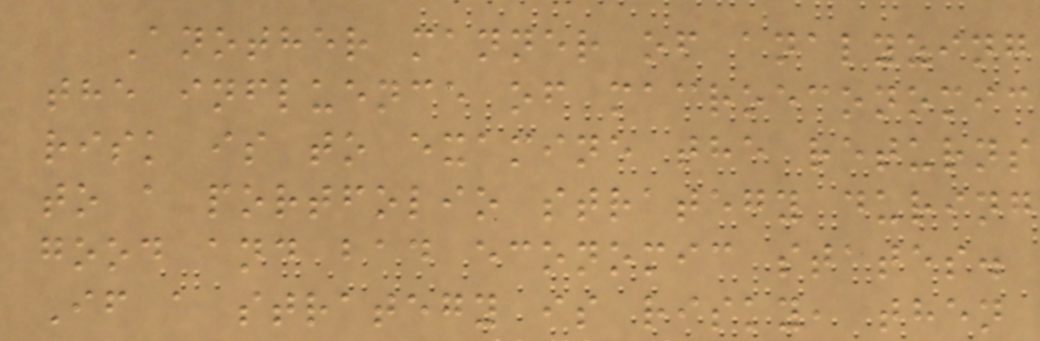Another manner of analyzing
the influence of macroeconomic
risk is to examine the returns
to a portfolio strategy during
good and bad economic states.
If a strategy is risky, then
